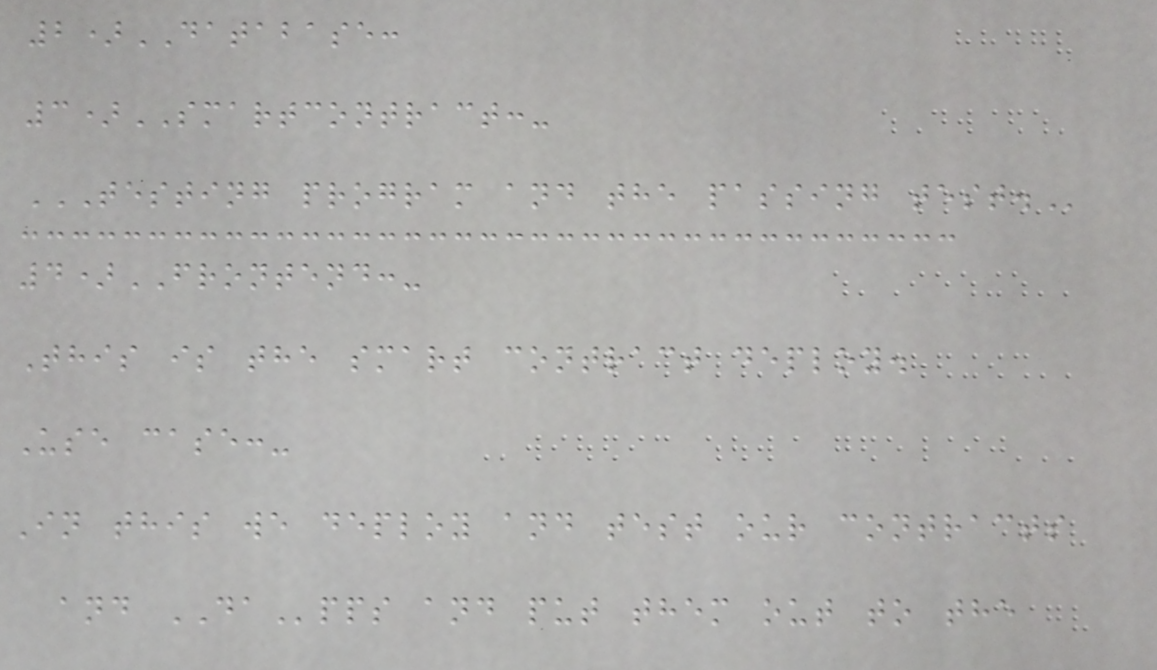2)DATABASE:
3)SMARTCONTRACT:-
TESTING PROGRAM AND THE PASSING TEST.
4)FRONTEND:-
This is the smart contract deploy.
Use case:-
In this we deploy and test our contracts
and DApps and put them out to the
